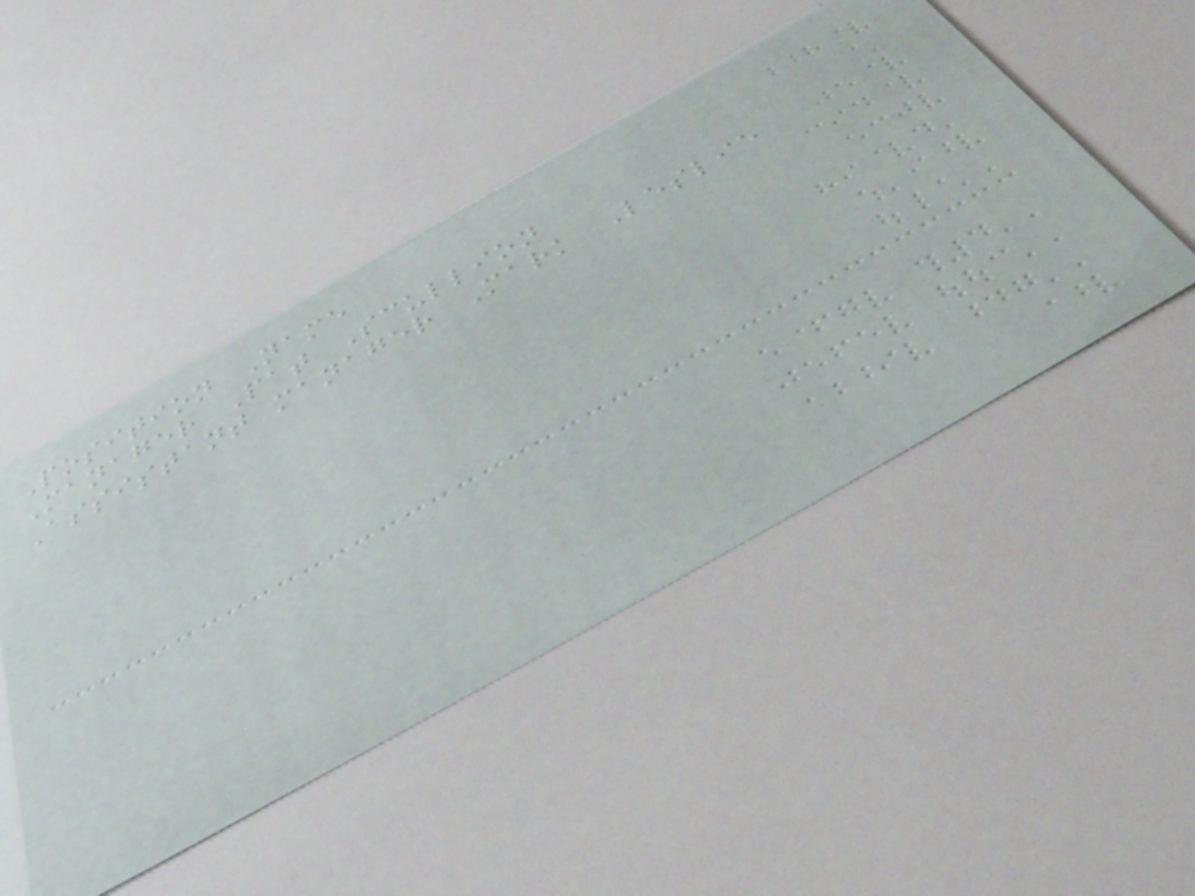Position Name
Manager Pat Scullion
Assistant manager Mark Leslie
